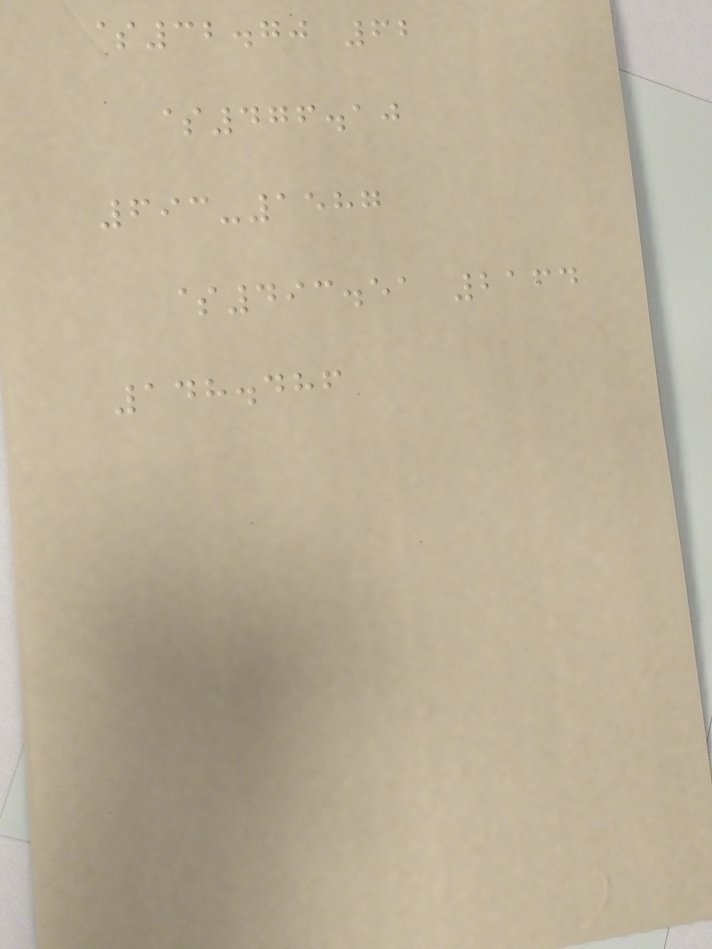$32.70 62
$476.10
693-1587
$493.51 2164
148.486
